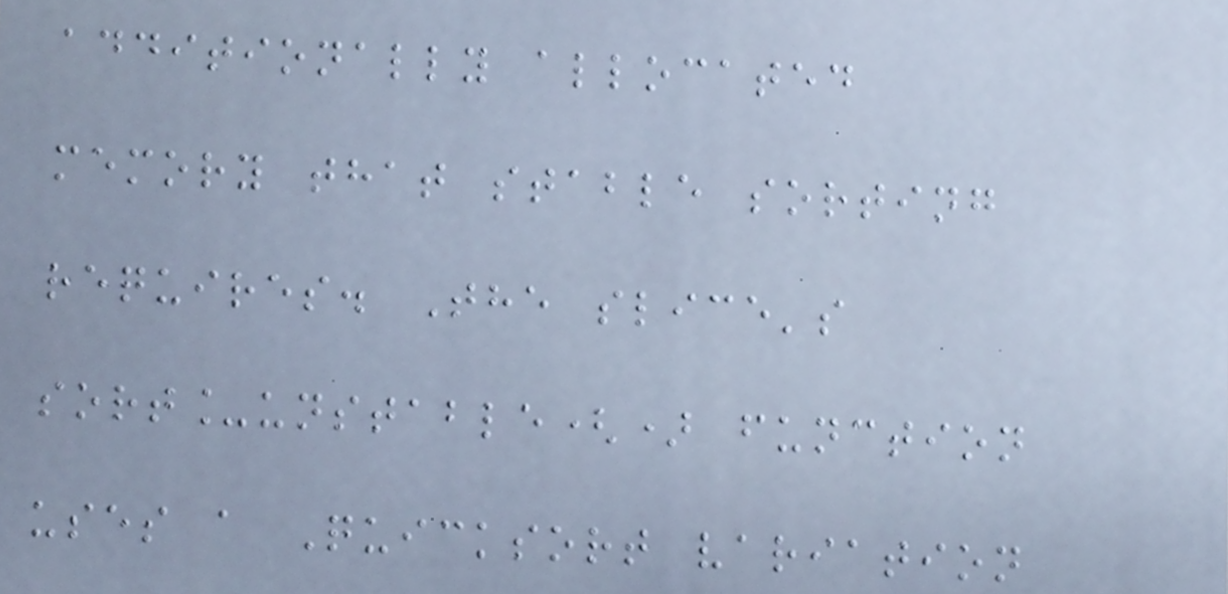additionally allocated
memory that stable sorting
requires. The slice's
sort_unstable() function
uses a Quicksort variation
